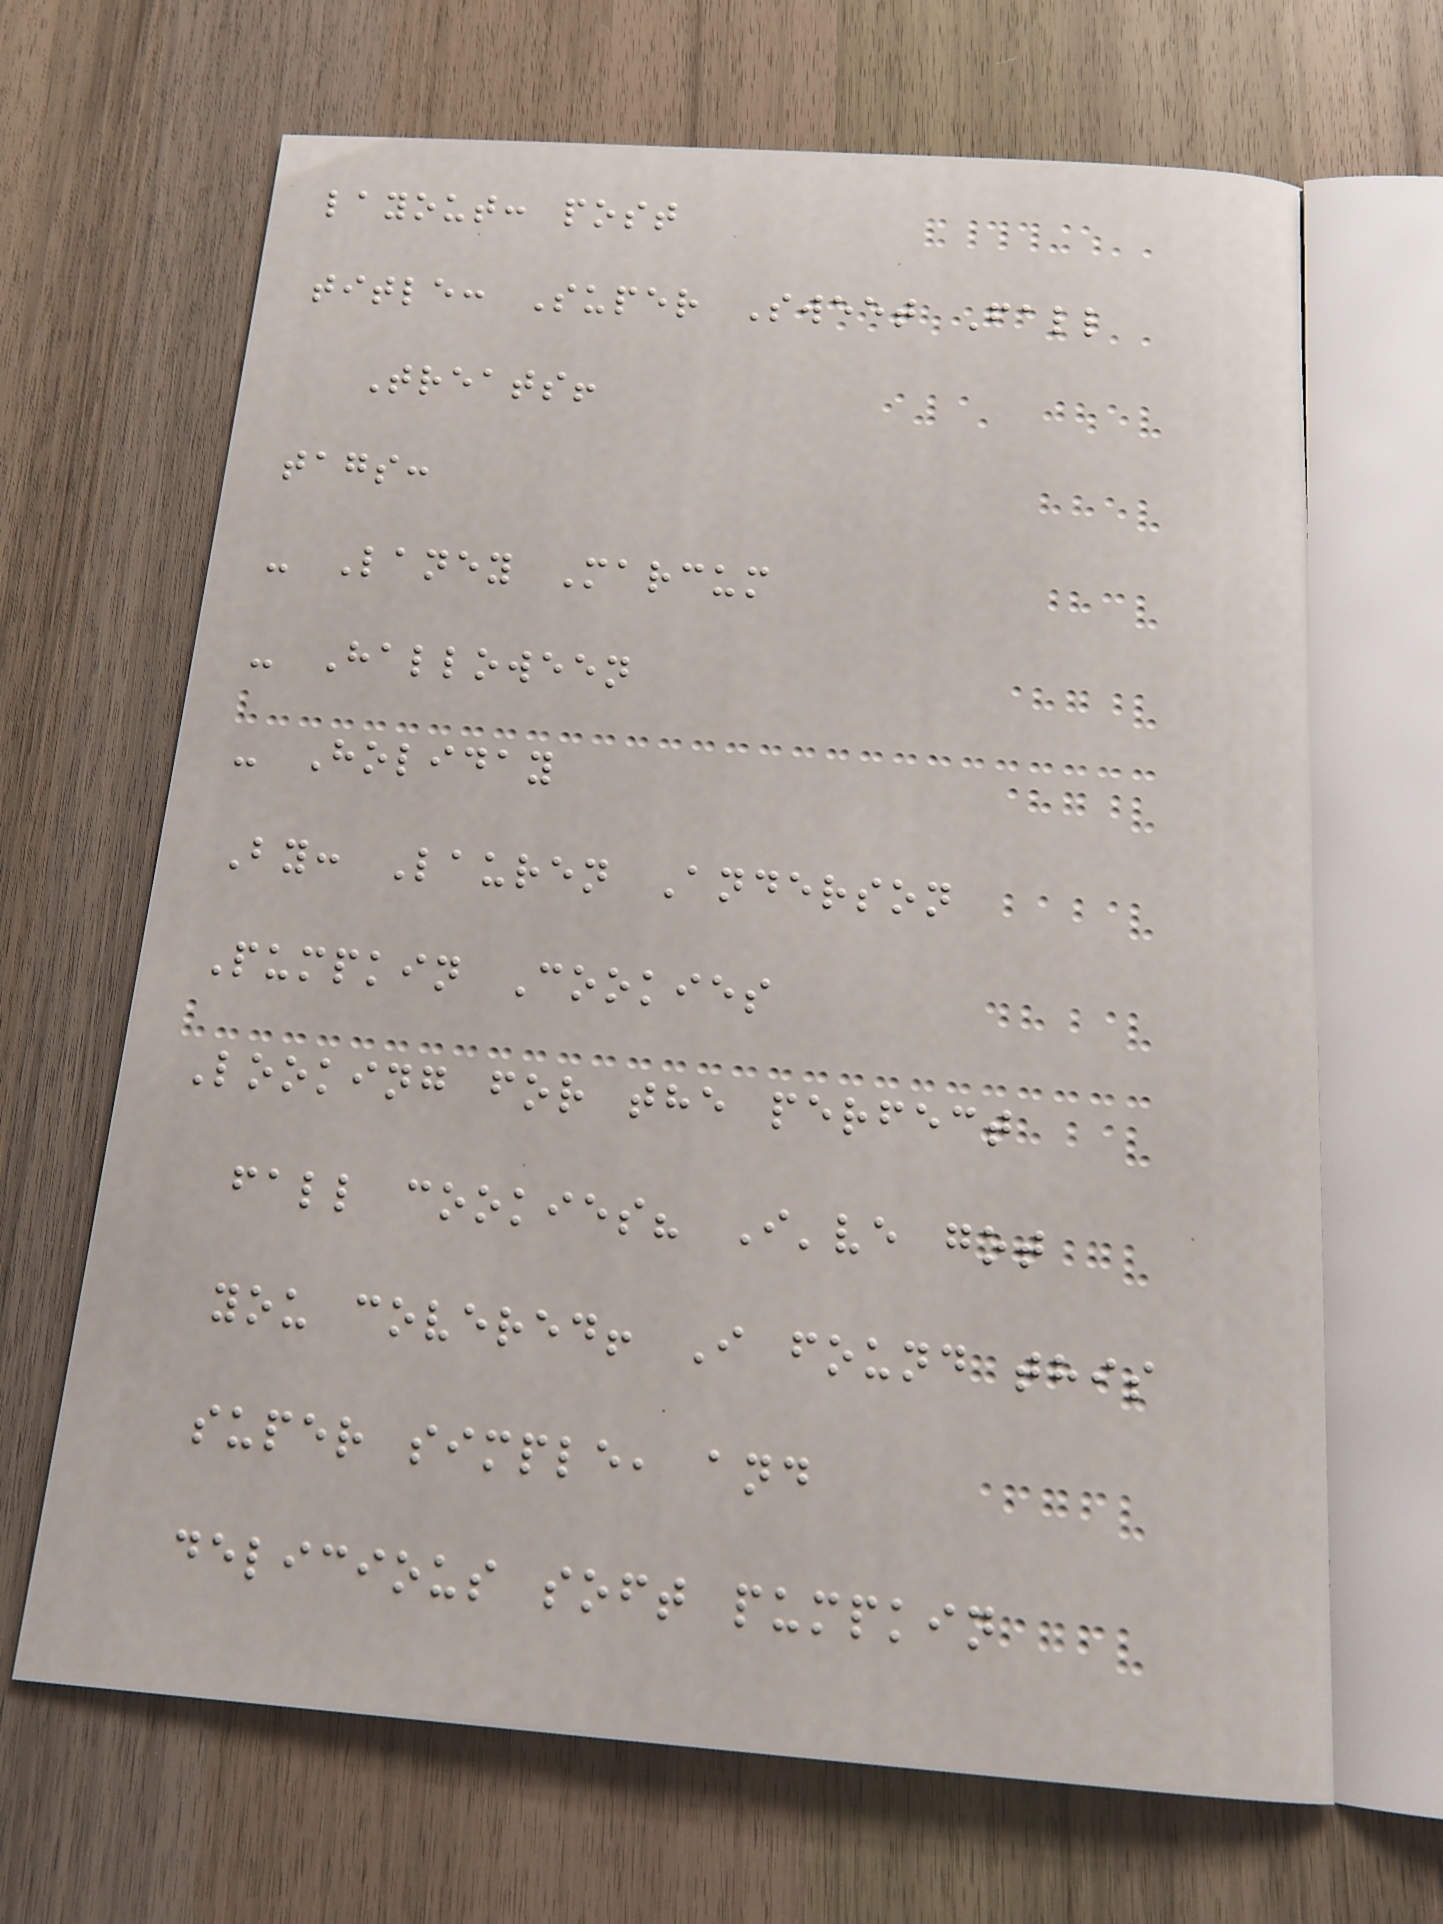layout: post
title: Super Sweet Fall
Treats!
tags:
- Laney Marcum
- Halloween
- Holiday
By: Lauren Anderson
Pumpkin Cookies
Looking for the perfect
fall cookies? I've got
you covered! I found this
super simple, and
delicious soft pumpkin
